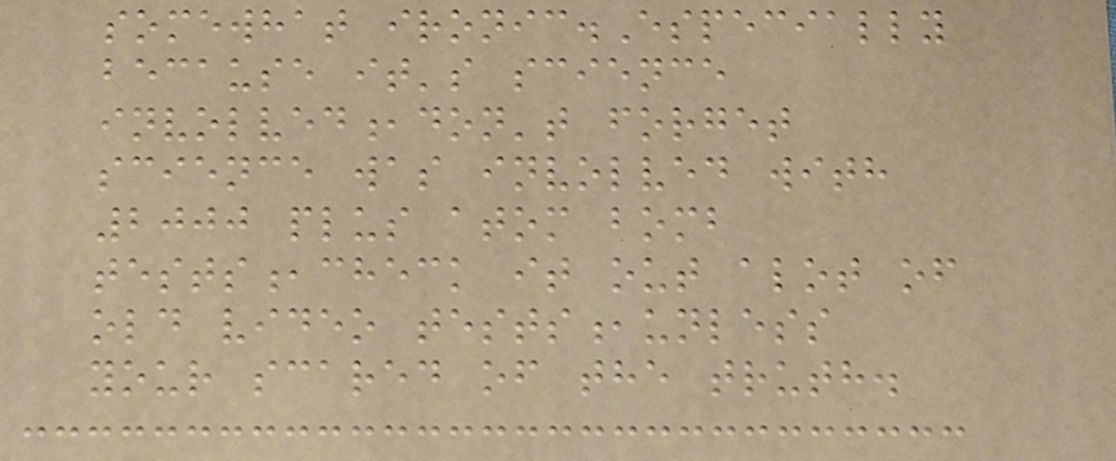somewhat ironic.Especially
because it's science
involved,don't forget
science was involved with
2000 plus atom bomb
tests,check it out alot of
old video tests,unless
your scared of the truth.
